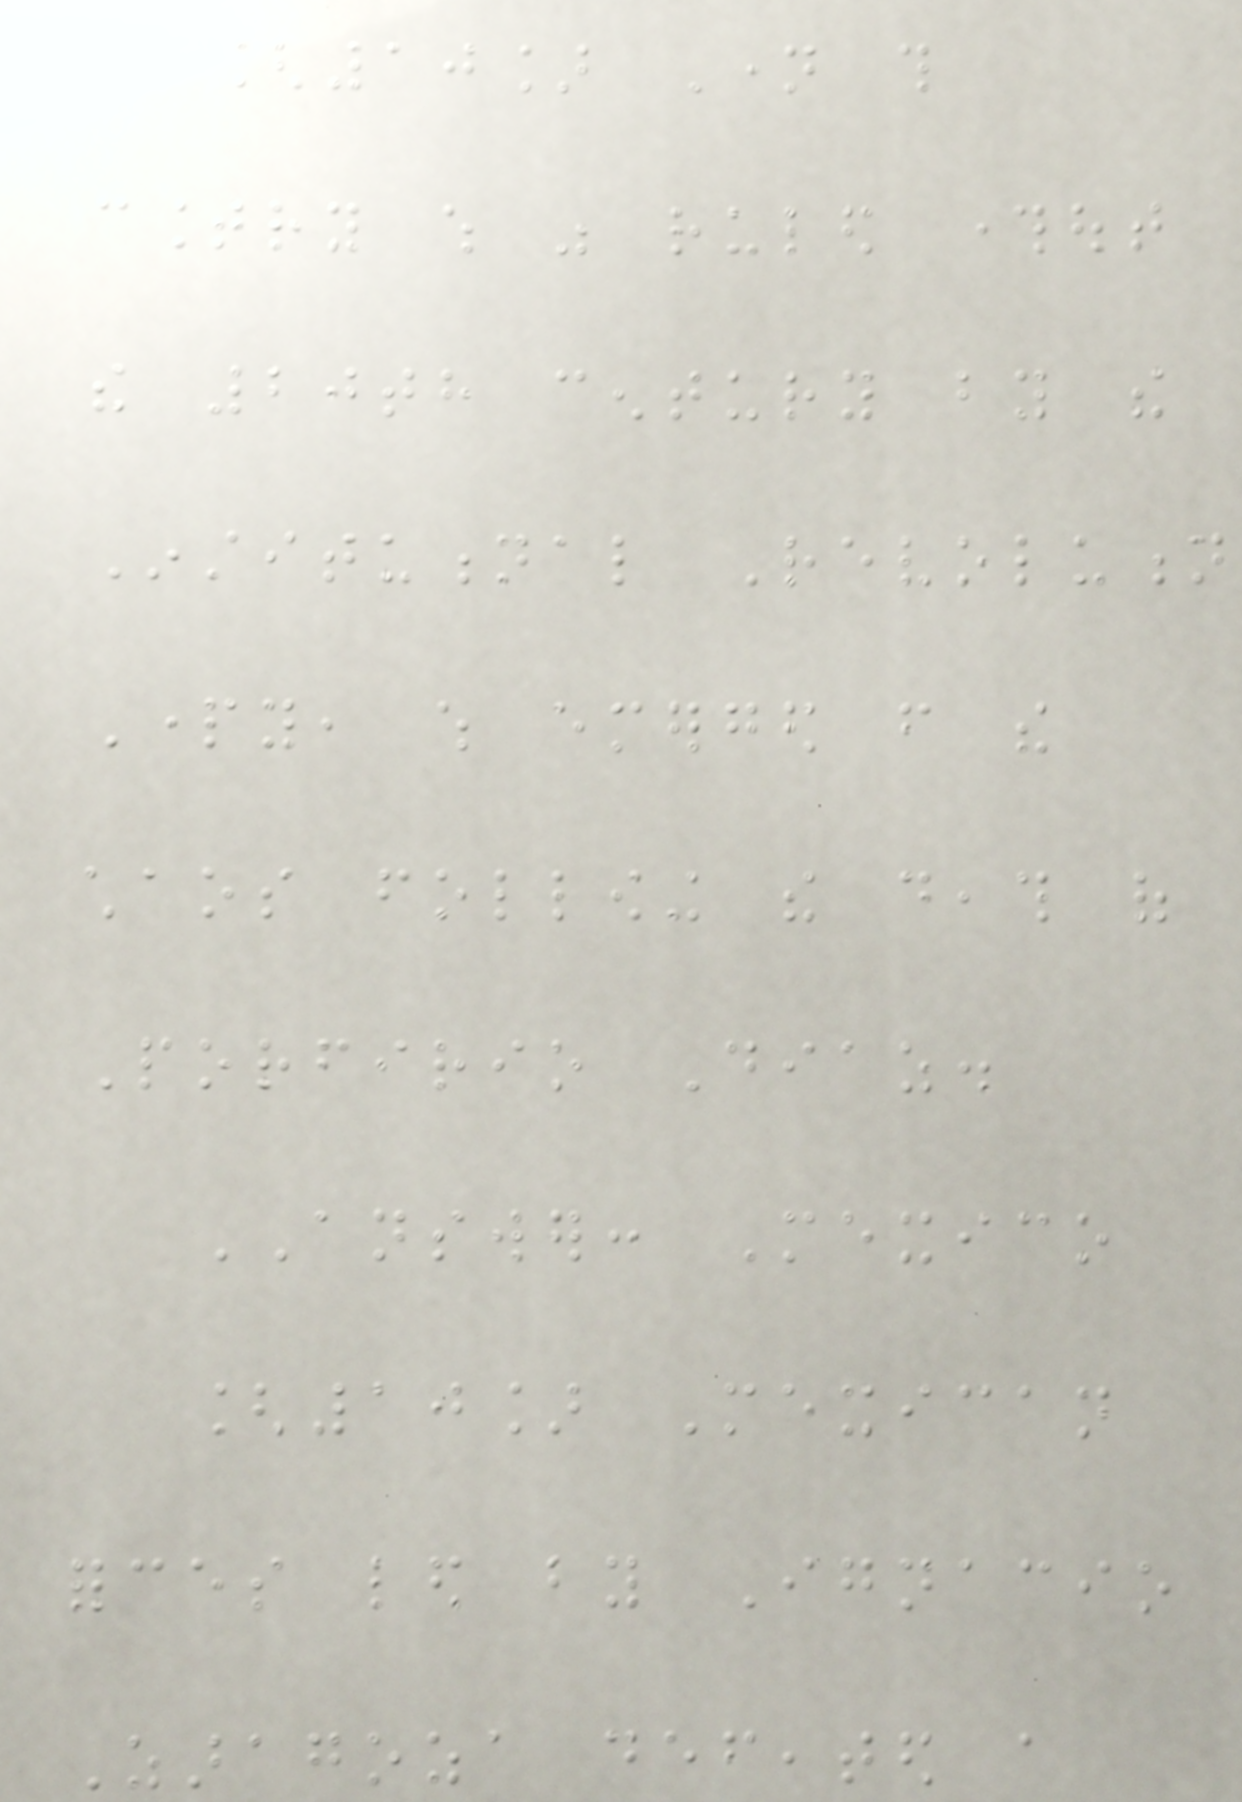[10] Name this
country which was ruled throughout
the 20th century by the
Institutional Revolution
Party, which emerged from the
chaos following the death of
Porfirio Diaz.
ANSWER: Mexico
[10] Mexican
forces led by Ignacio
Zaragoza defeated a
